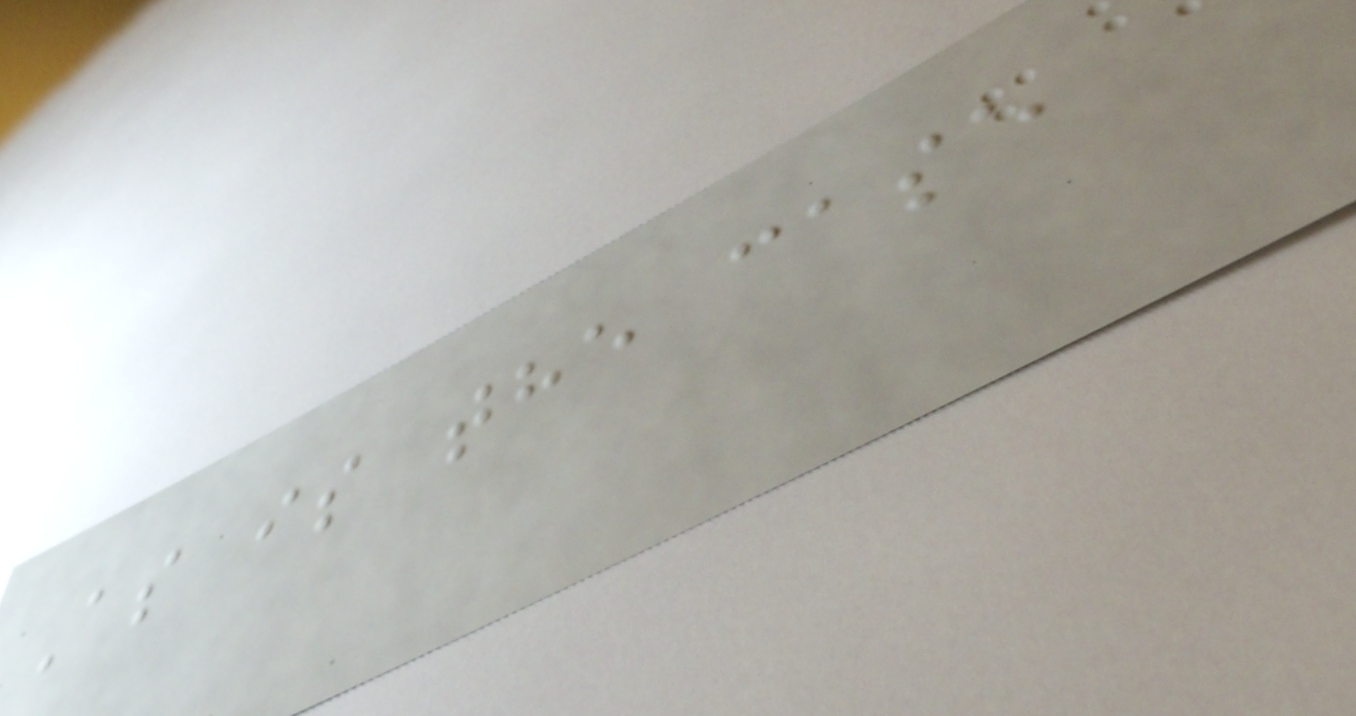As is the case
